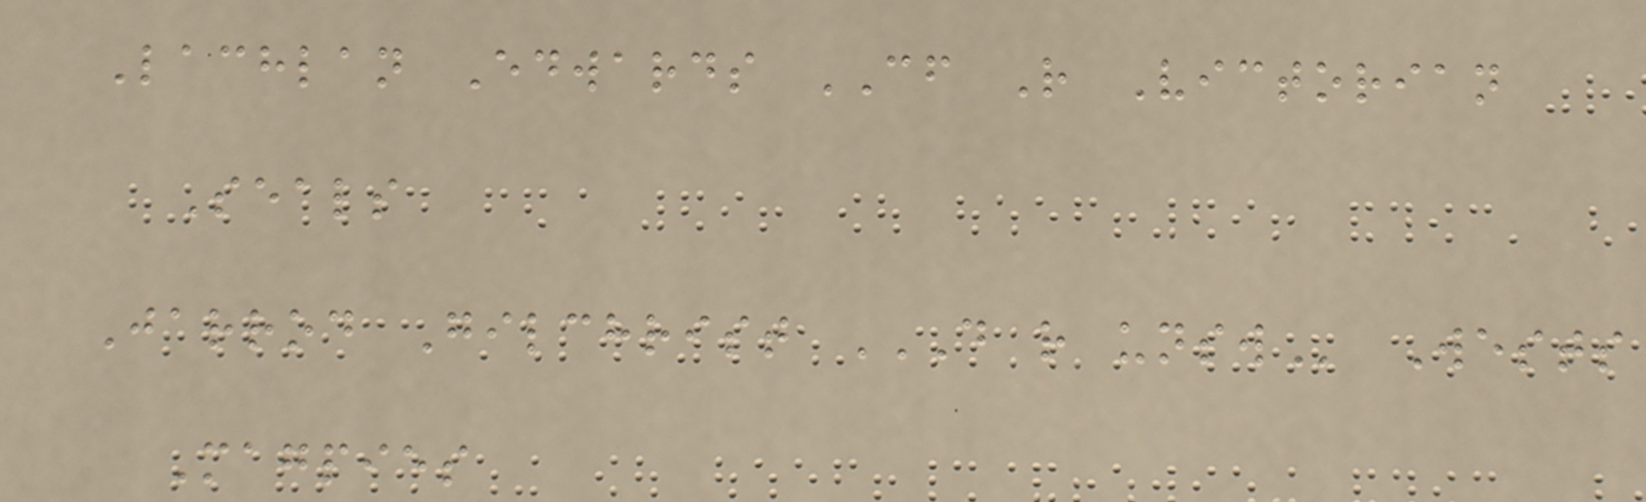Lachlan Edwards CF R Victorian
Seals
Jarrod Gilchrist D R UNSW Wests
Magpies
